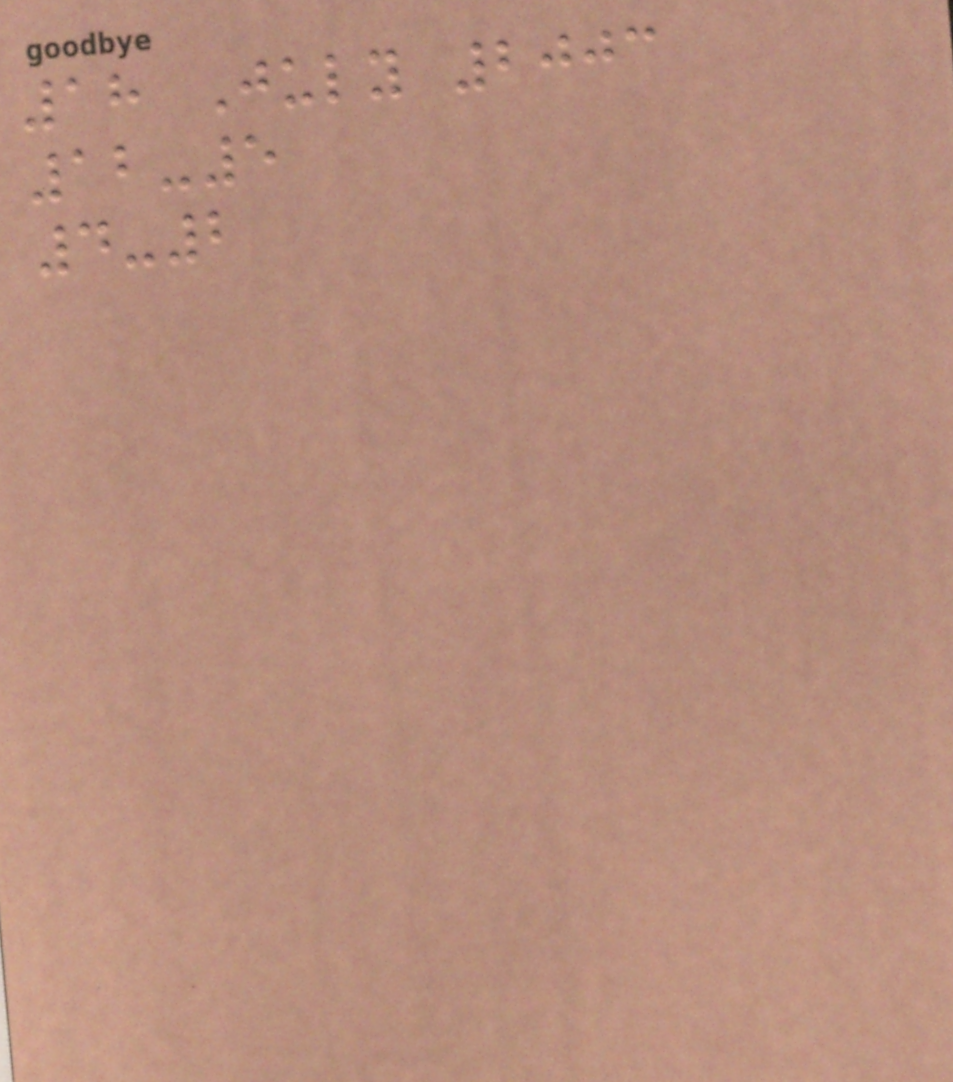18 July 2003
12-5
4-2
